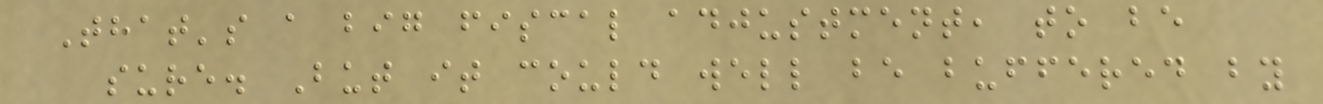That's a big fiscal adjustment, to be
sure. But it could well be buffered by
